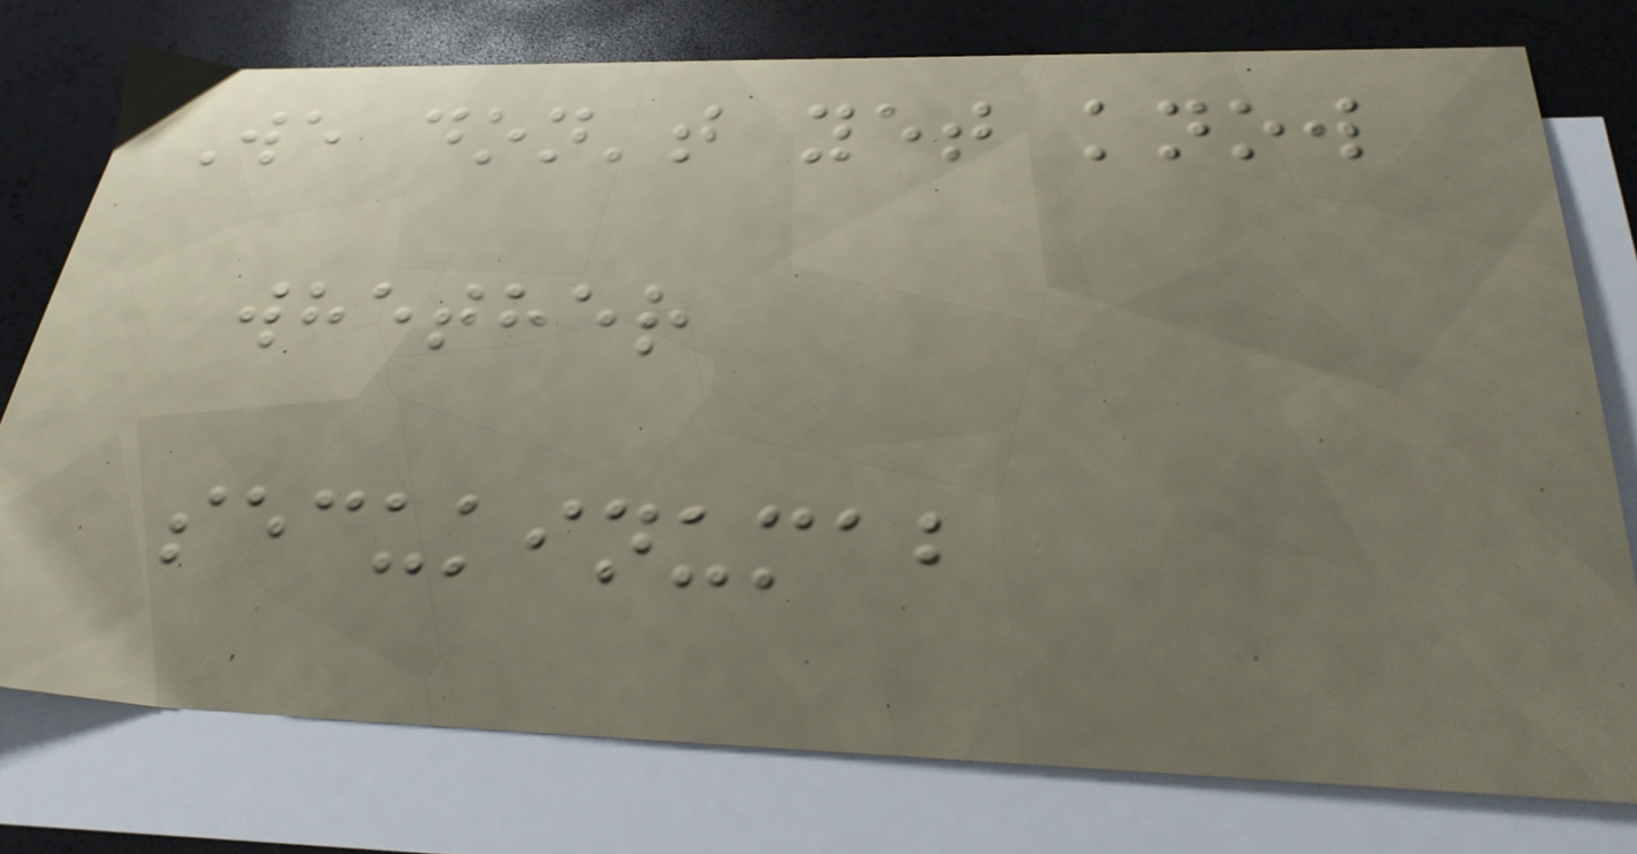We don't yet know
whether
secukinumab
